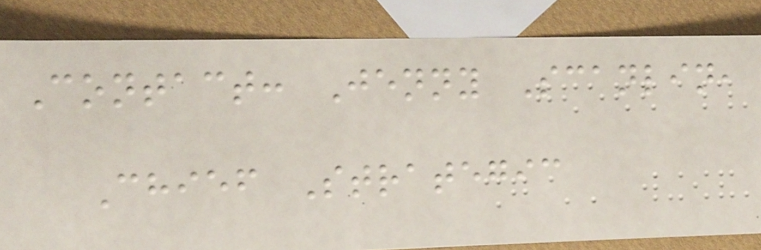Contact: Jenny Scanlin,
Chief Strategic
